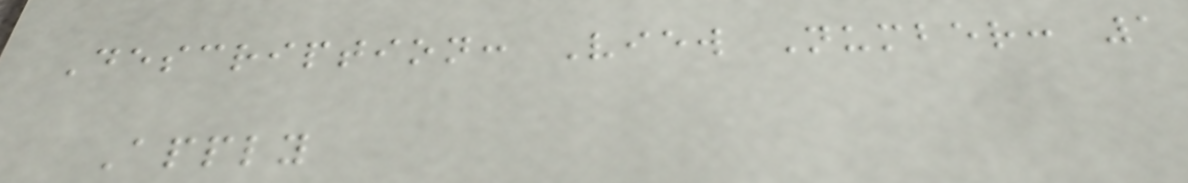Description: View Number: 1
Apply
